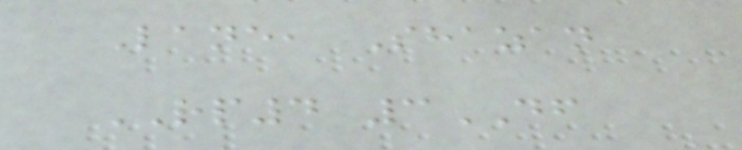Lane, Shazan
RP4 3DF
